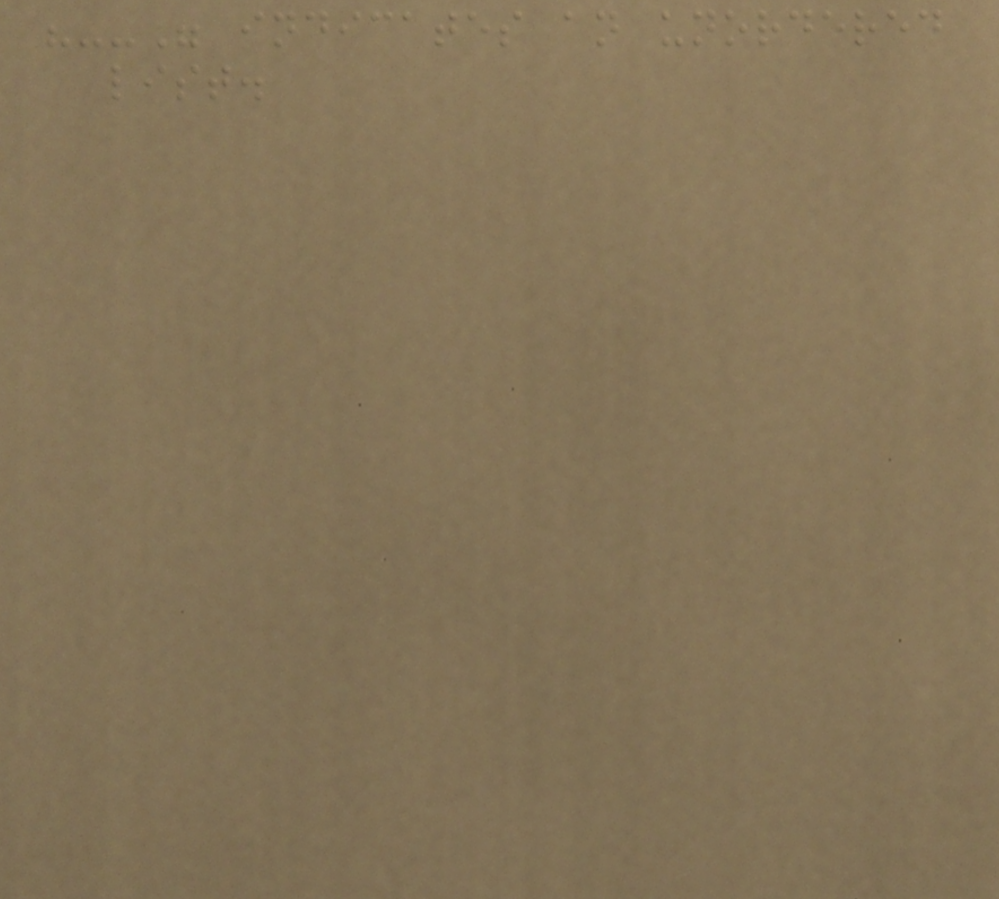"--" indicates an unordered
list.
